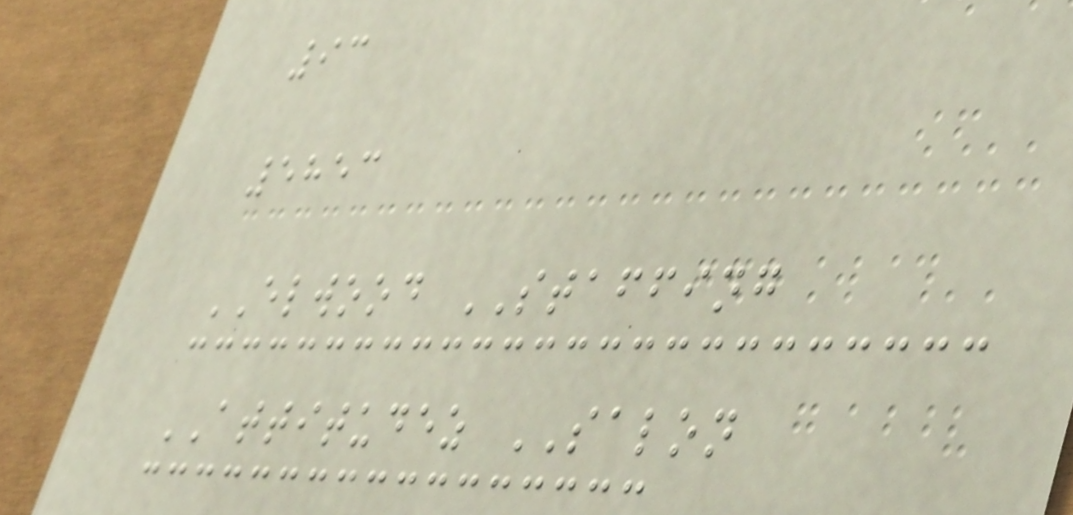93
5853
ELWOOD STAFFING
ATTITUDEZ SALON
